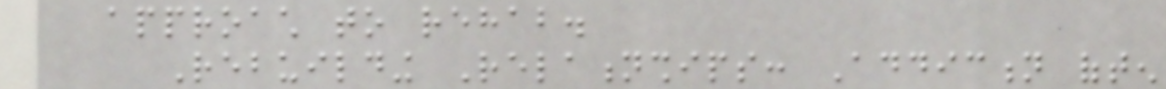approach to rehab.
Rebuilding Relationships: Addiction often
